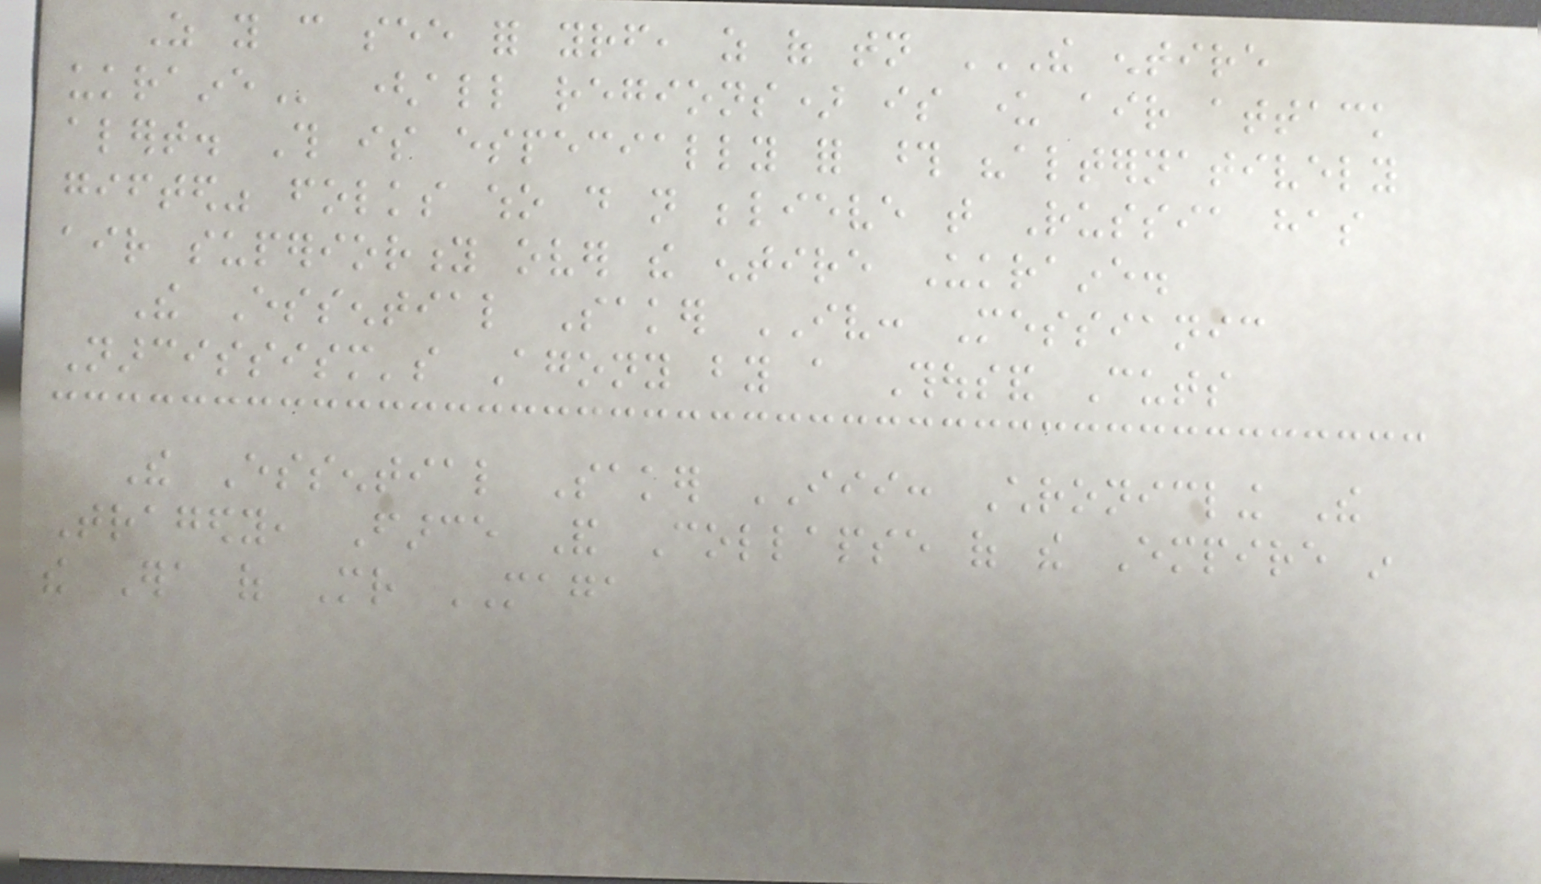As you can see for yourself, as of tonight THE ENTIRE
UKRAINE (all regions) is under air attack
alert. This is especially for those "alternatively
gifted" folks who do not believe that Russia has
air superiority over the entire Ukraine.
The Essential Saker IV: Messianic
Narcissism's Agony by a Thousand Cuts
The Essential Saker III: Chronicling The
Tragedy, Farce And Collapse of the Empire in
the Era of Mr MAGA
